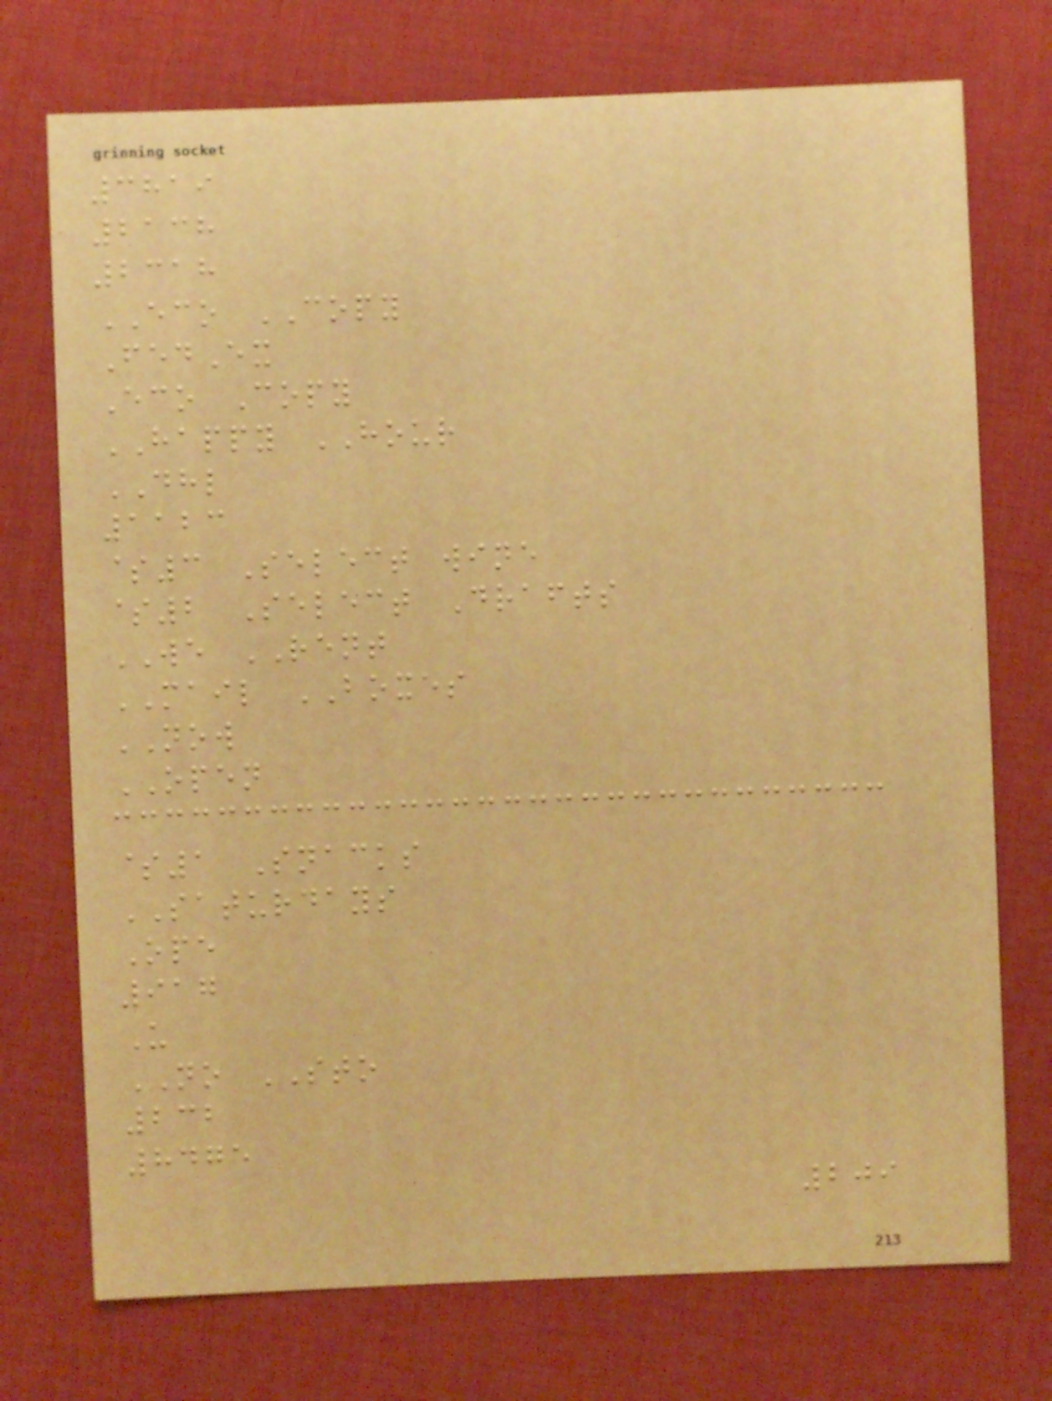3819
2138
2318
ECO COPY
FedEx
Eco Copy
HAPPY HOUR
DHL
1123
$3 Select wine
$2 Select Drafts
WE RENT
MAIL BOXES
NOW
OPEN
$1 Snacks
SATURDAYS
Ope
917
U
NO STO
232
8475
209
